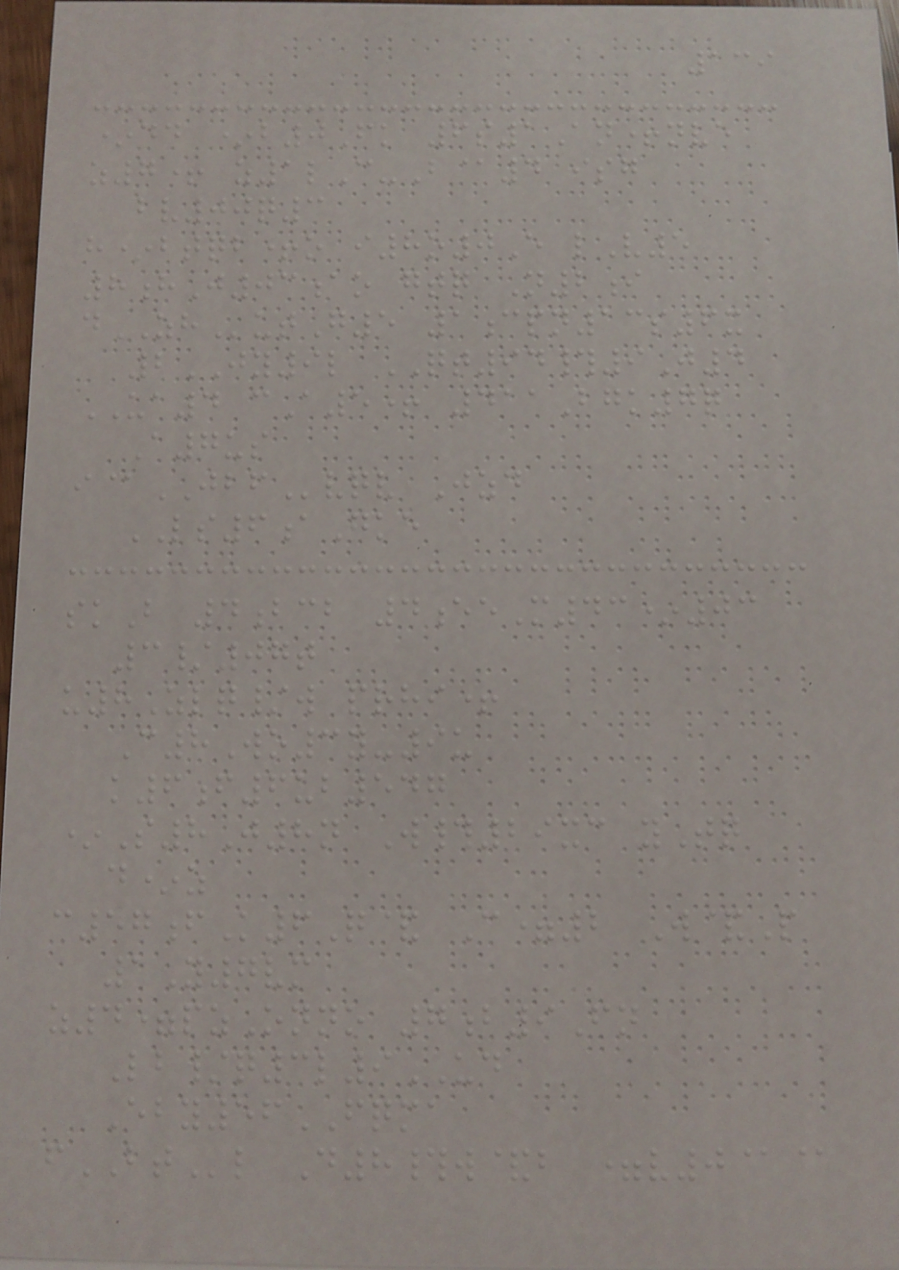139
*dd *b0Fk 6s1An+nve
z7+ z1lC-B@4 isg
bv00q3
h*btqb+o i8o0E lV5
8hJ03ao gtq N2i
dZHutG5 1cpn13s6x
2JY9l QT94#9J4
UA4 cA5+ 411Bgk7q
A7us
i@JBFvqv Jzd
LS6aGke
skB 4bcb 4eeM43*03
3/07t
u8Zlq/w prhi+
C8Wo3y-9u
k6f6ub547
*S8J8n W#29xc yTq
d*z
c57fK6Q& C=2 W&P
1Y7vm
z4=pzOnno 7b9Fn
Lb/q3l9UD
Eby56FQMA
fBTl D8#w&b =v0@@
